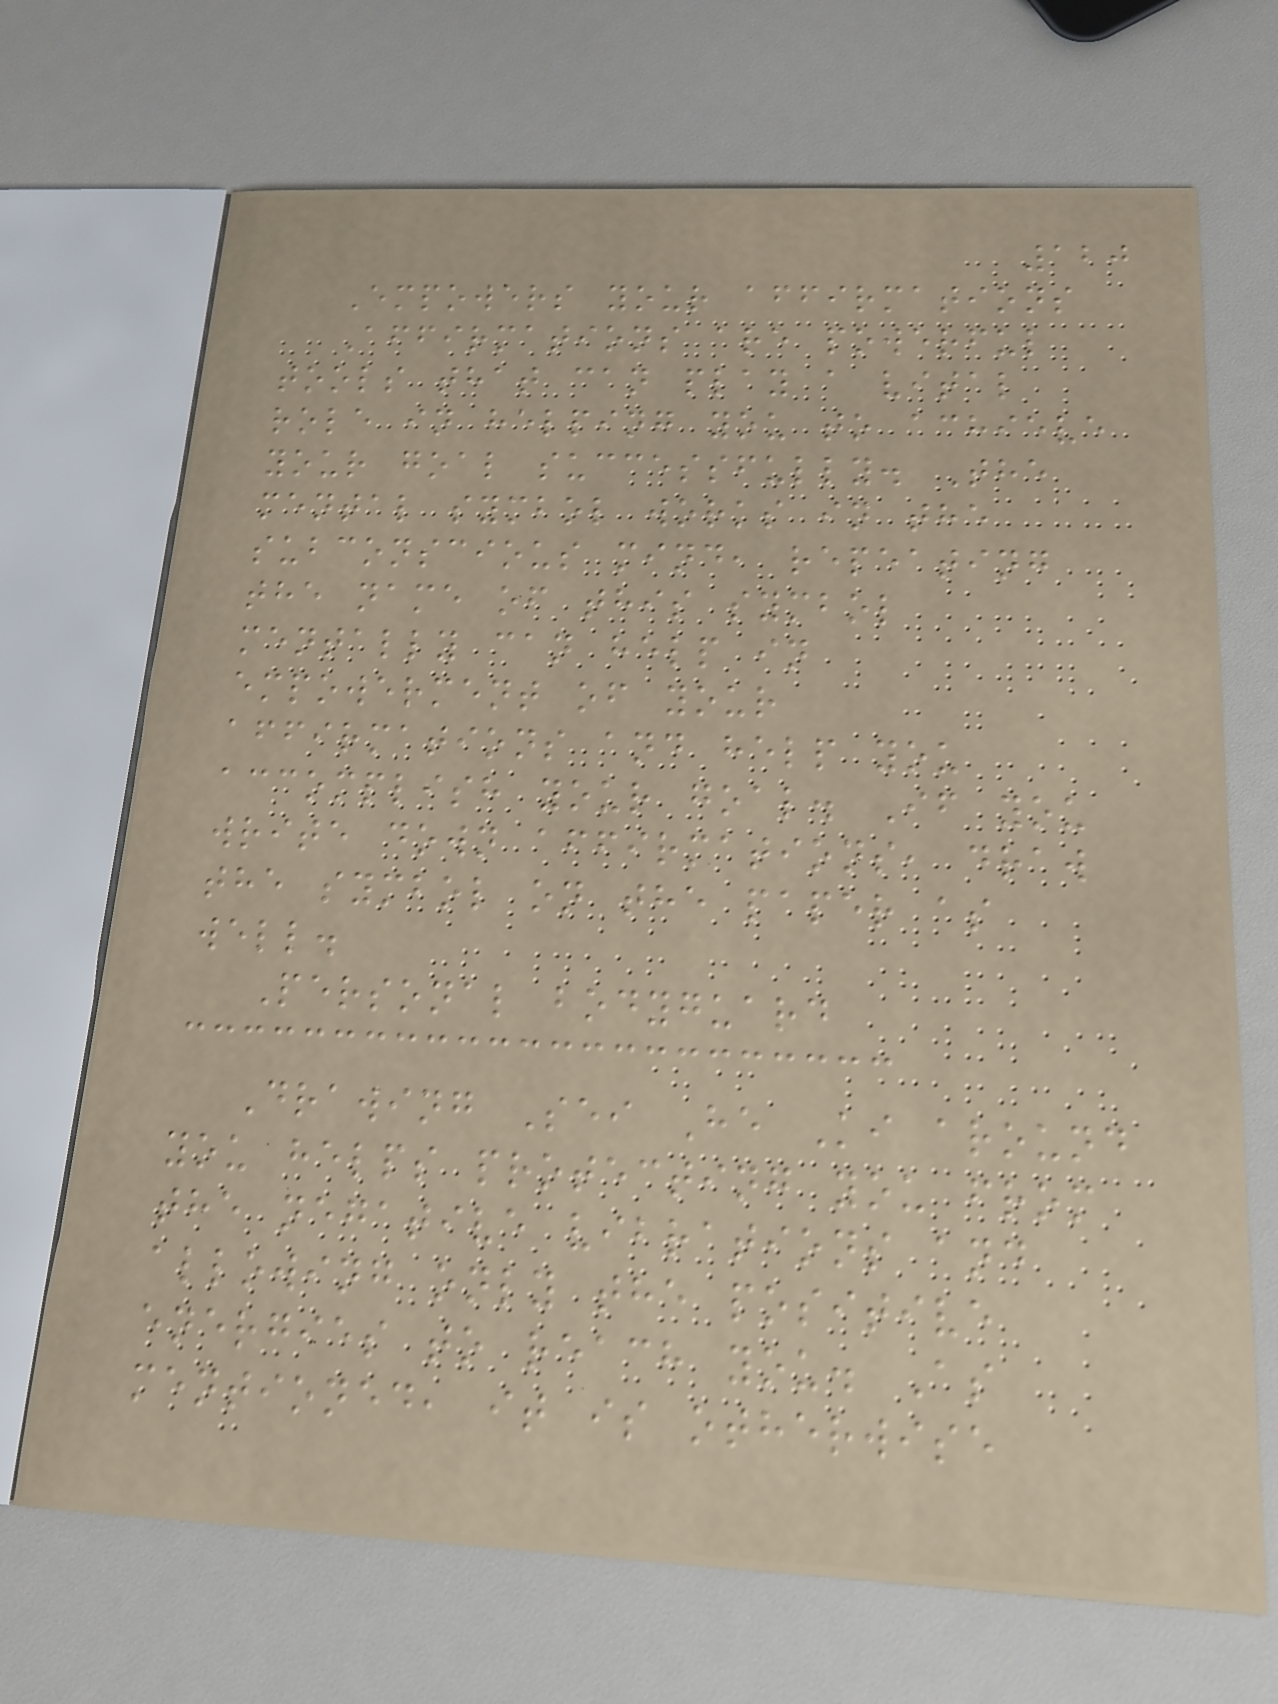120
Empowers your affirmations
Affirmations are powerful
tools that can play a vital
role in helping you to achieve
your goal successfully. The
mental symbol works in the
subconscious mind, repeating
the name of this symbol
mentally can help in
empowerment of your
affirmations and help you
accomplish your goal. If you
write down affirmations, draw
the symbol on the paper as
well.
Personal bodyguard
Drawing Sei He Ki around
you helps protecting you from
the negative vibrations and
allowing only the positive
energies to reach you. As
mentioned, it is otherwise
